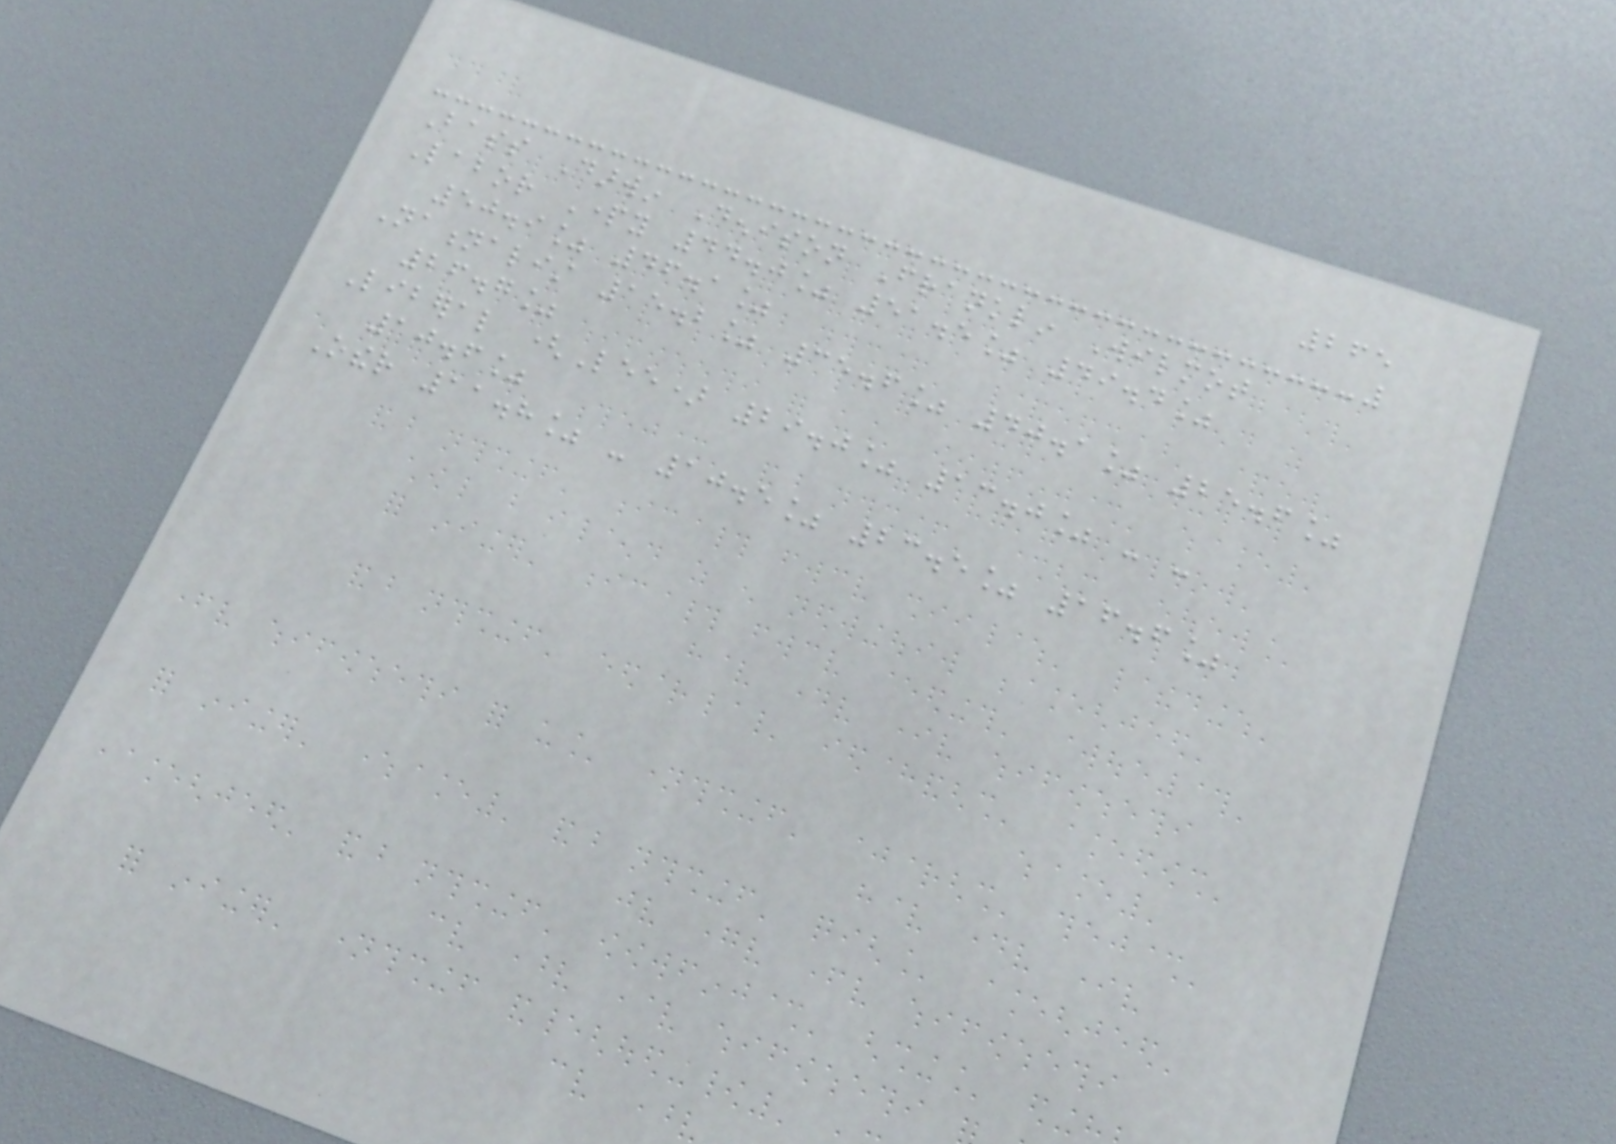265
Bass Darwin Denison Franklin Wilmot
Labor Party 44.0% 51.5% 49.4%
50.9% 46.1%
Nationalist 15.2% 35.6% 40.1% 25.6%
26.7%
Liberal (Lee) 29.0% 13.0% - -
10.6%
Other 11.8% - 10.5% 23.5% 16.6%
